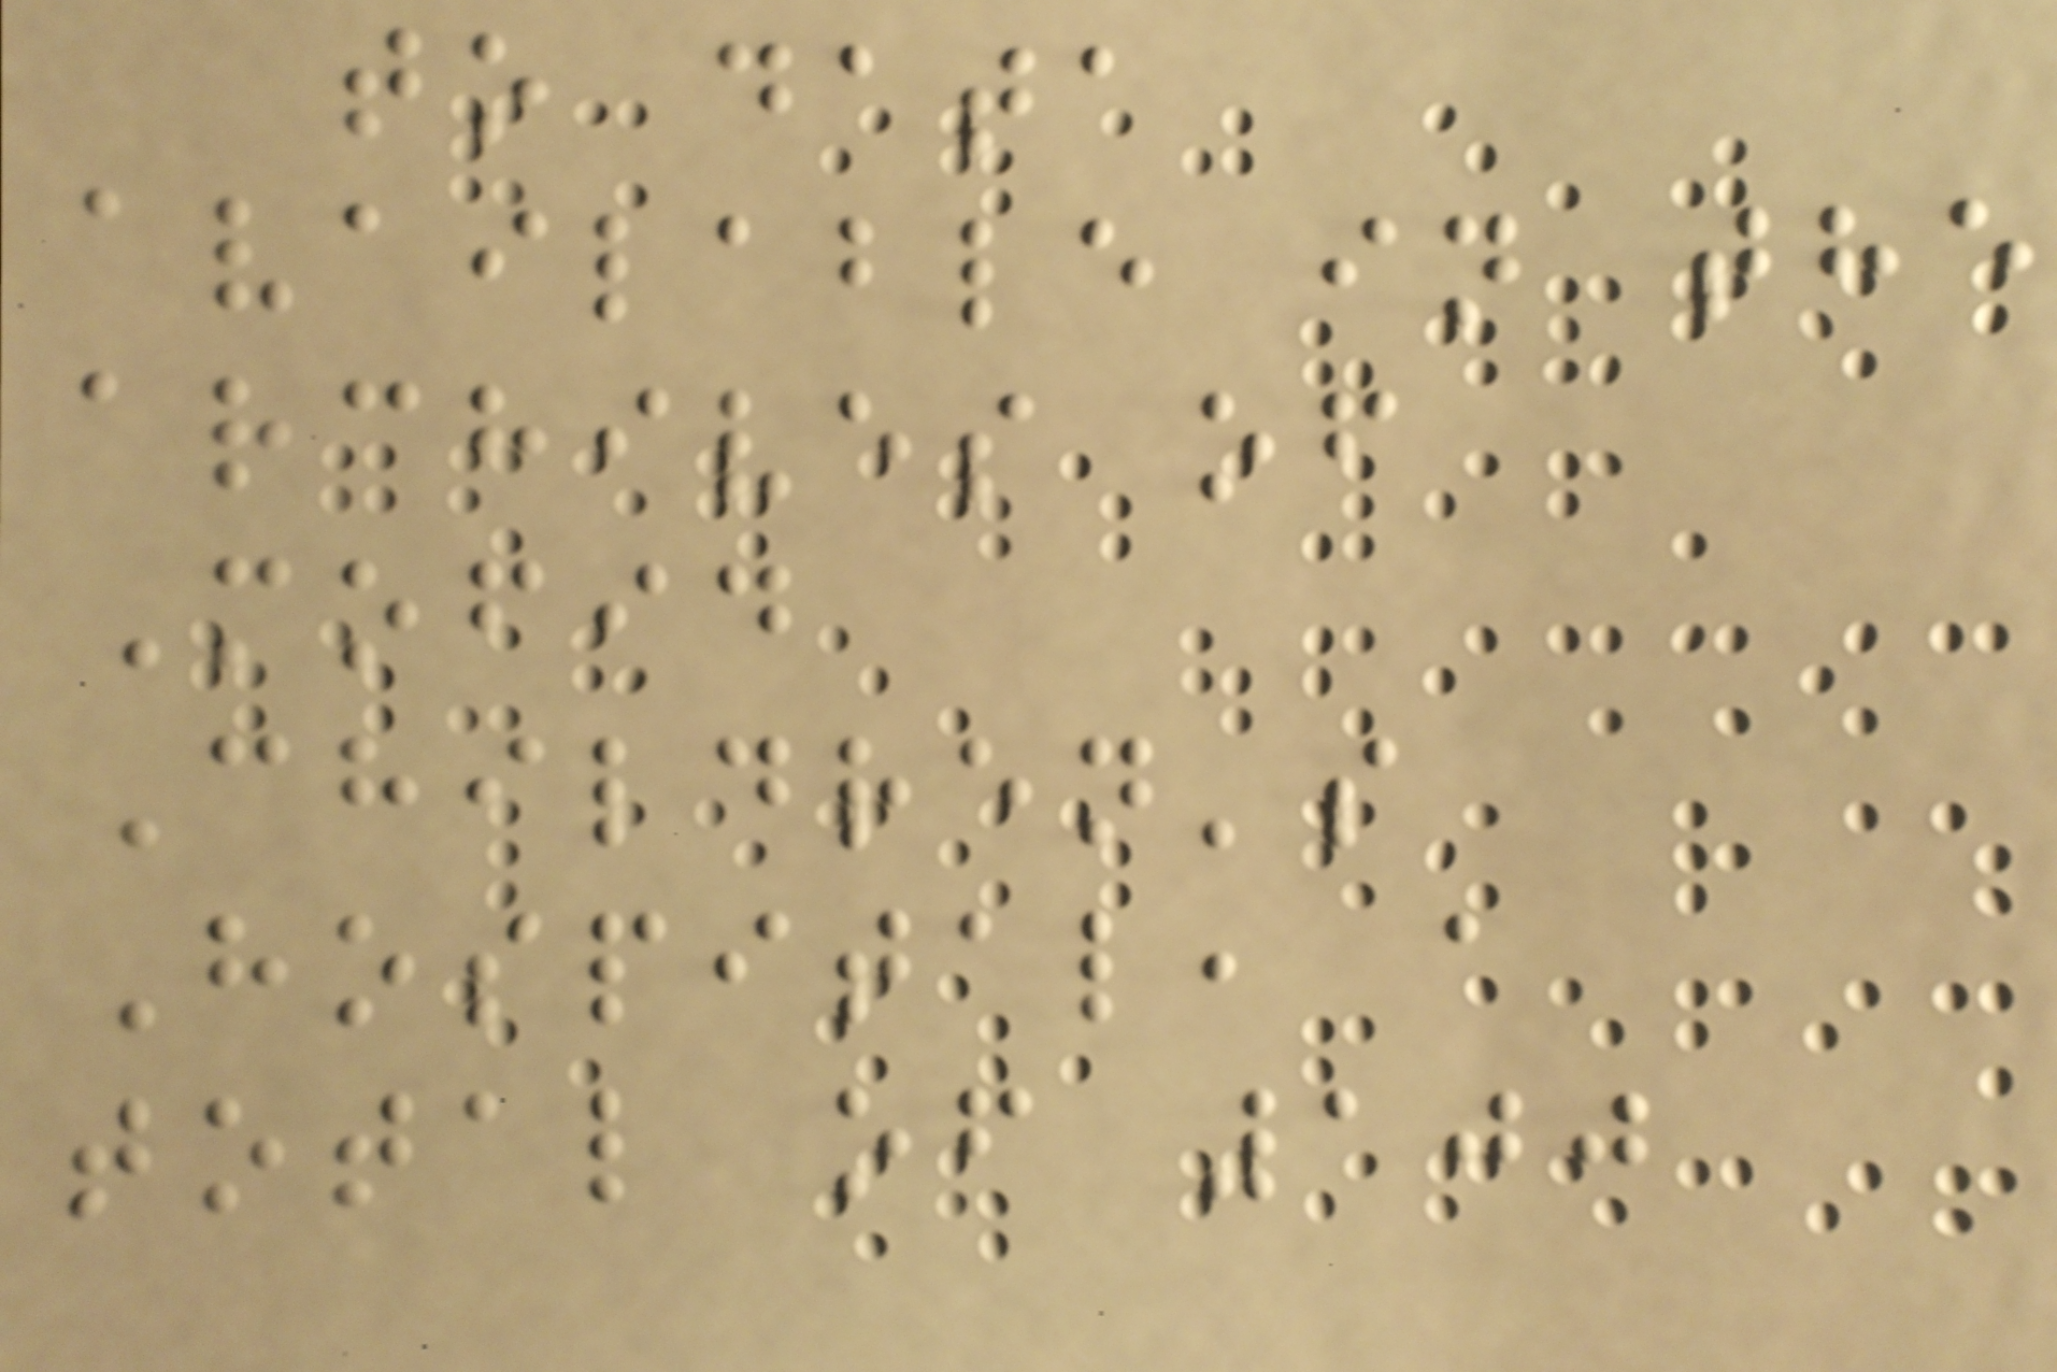to data
available in the
archives of
Mofid
Children's
Hospital, a
total of 100
